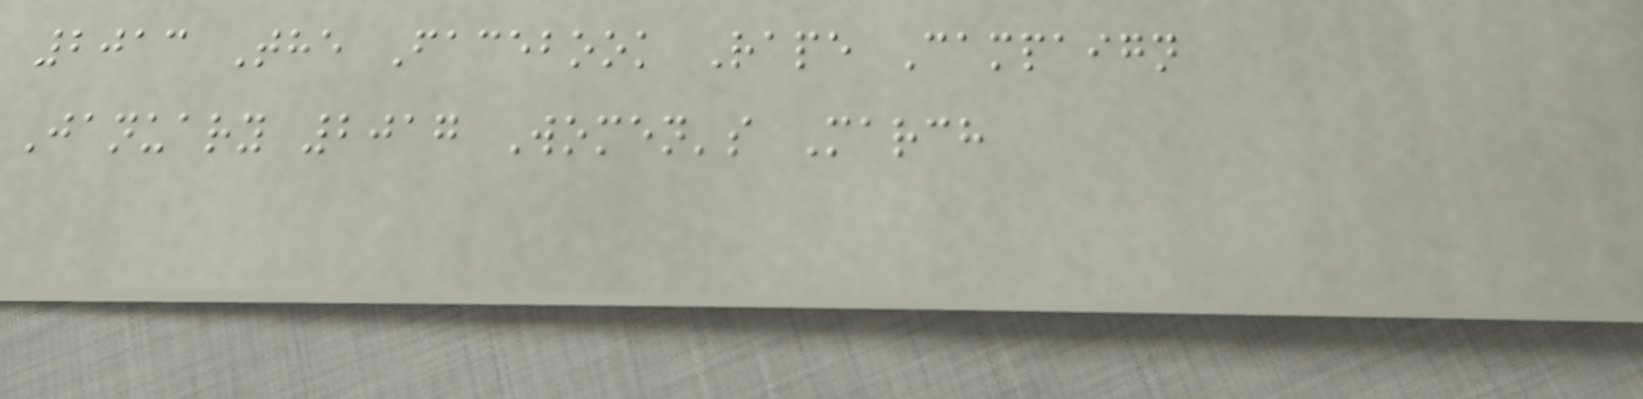2013 The Facebook Rape Campaign
January 2017 Women's March
